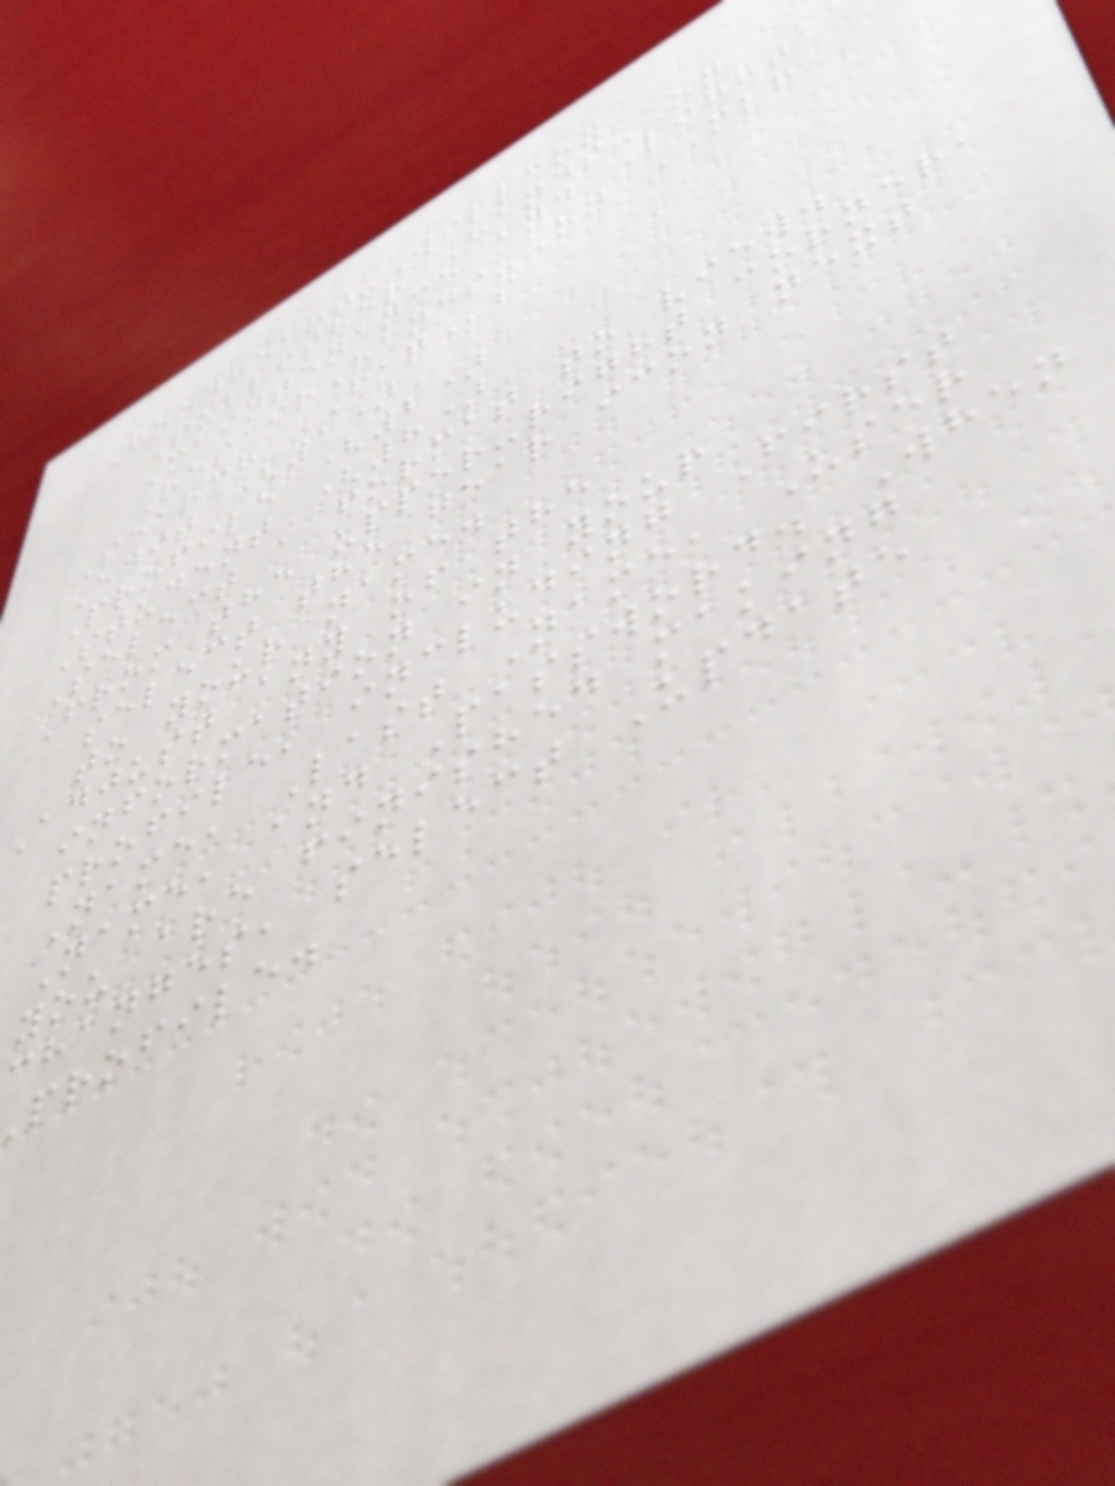Goodheart-Willcox
Publisher Hands-On
Maintenance and Light
RepairHands-On MLR
Search FAQs
Edit (1)
Profile (2)
Student (8)
Select a format to view.
From the upper-right corner,
select the gear icon next
to your name.
Adjust any of the
information in your
profile, including First
Name, Last Name, User
Name, and Password. When
you are finished making
changes, select Update
profile.
